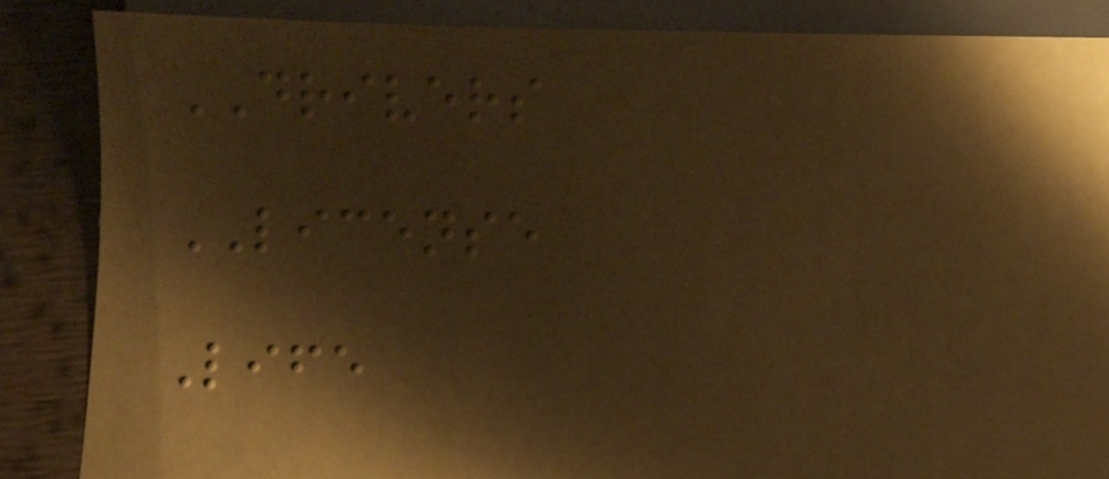DRIVERS
LICENSE
Life
